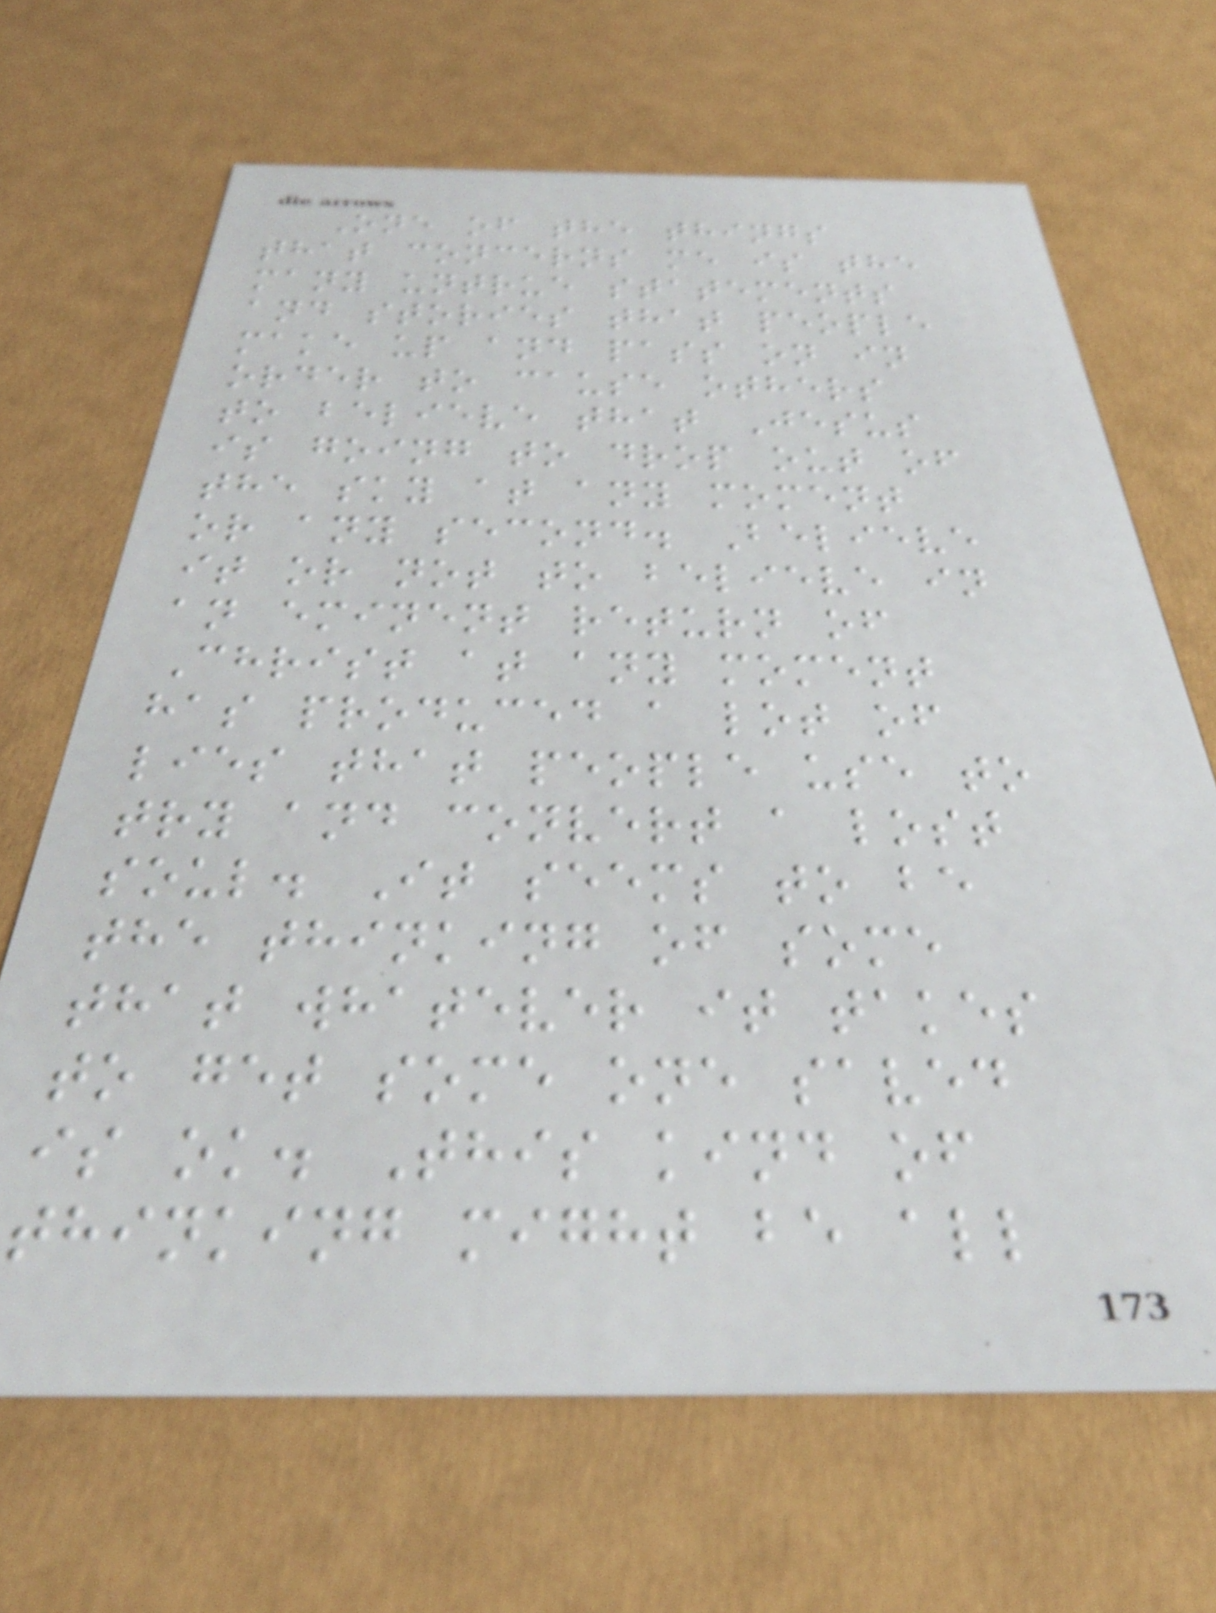One of the things
that concerns me is the
many untrue statements
and stories that people
make up and pass on in
order to cause others
to believe that Jesus
is going to drop out of
the sky at any moment
or any second. Believe
it or not to believe in
an eminent return of
Christ at any moment
has produced a lot of
lies that people use to
try and convert a lost
soul. It seems to be
the thinking of some
that whatever it takes
to get some one saved
is ok. This kind of
thinking might be all
